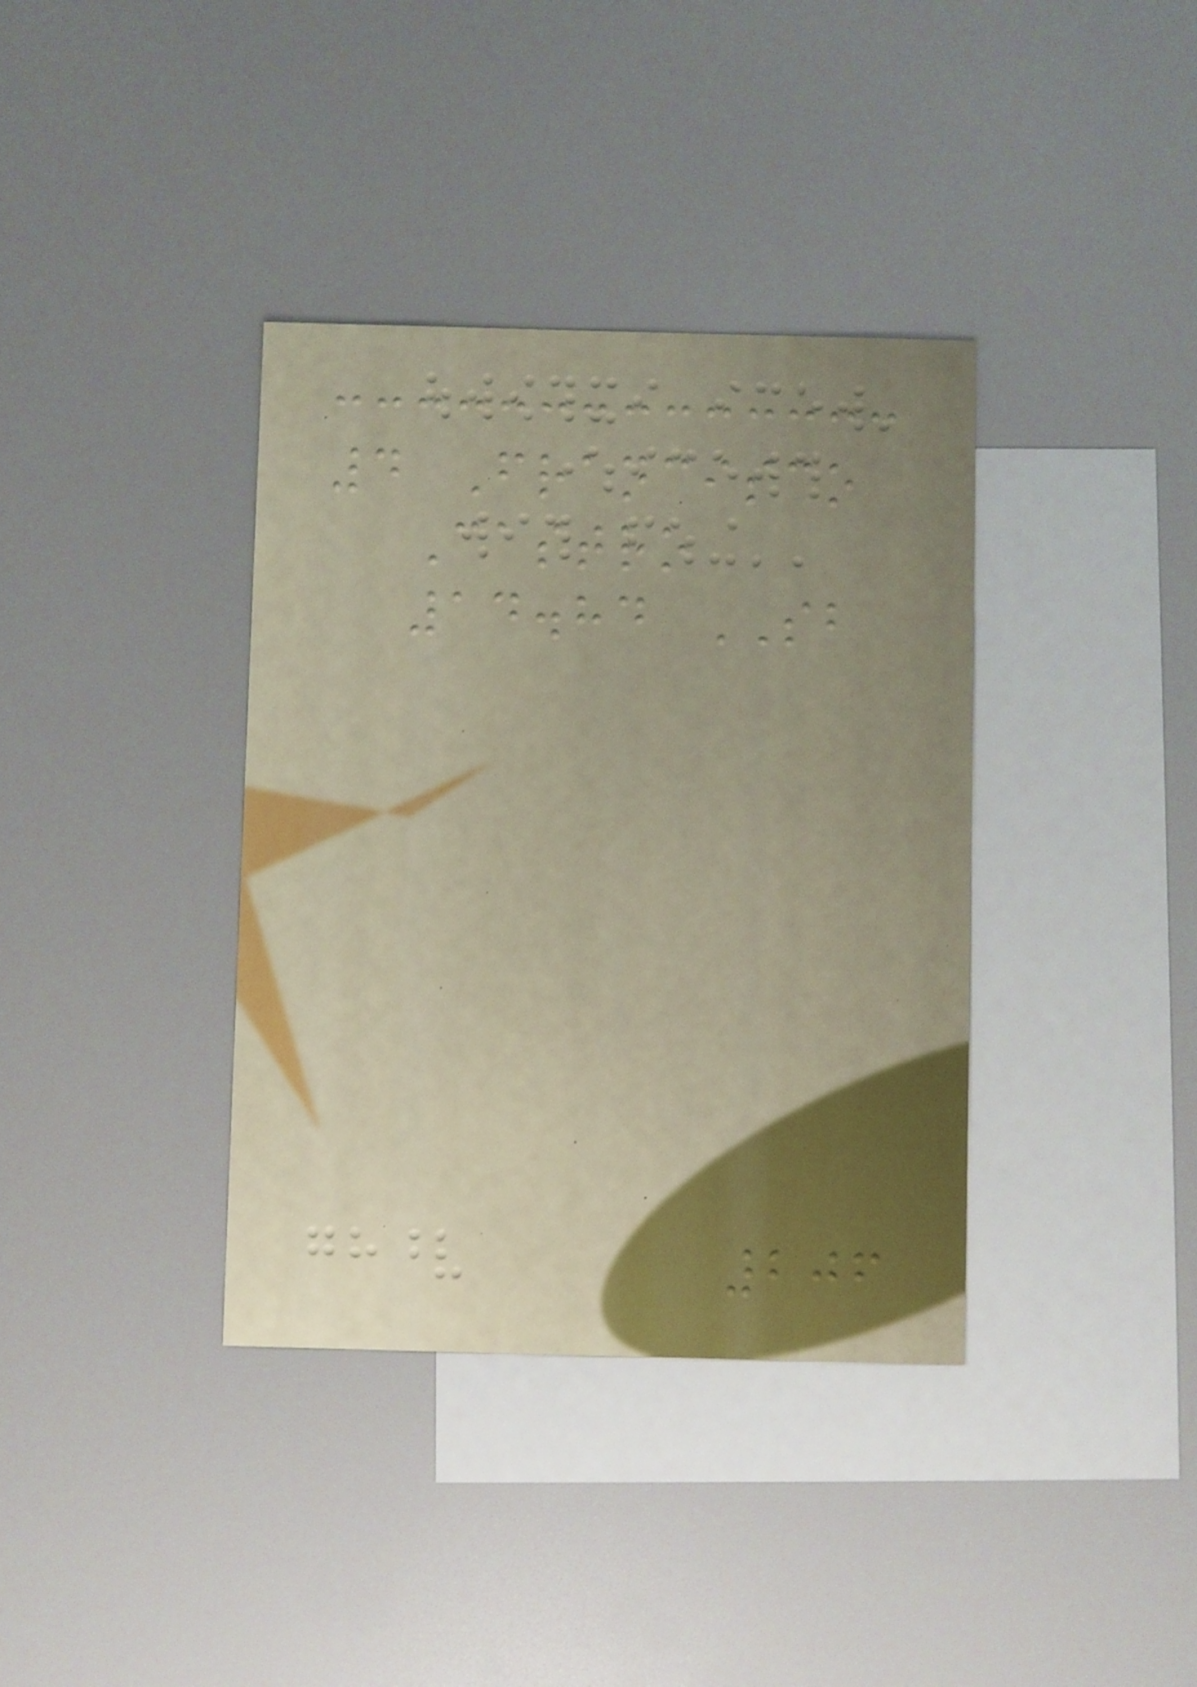4 Francisco
Castro
14.84 SB
206
